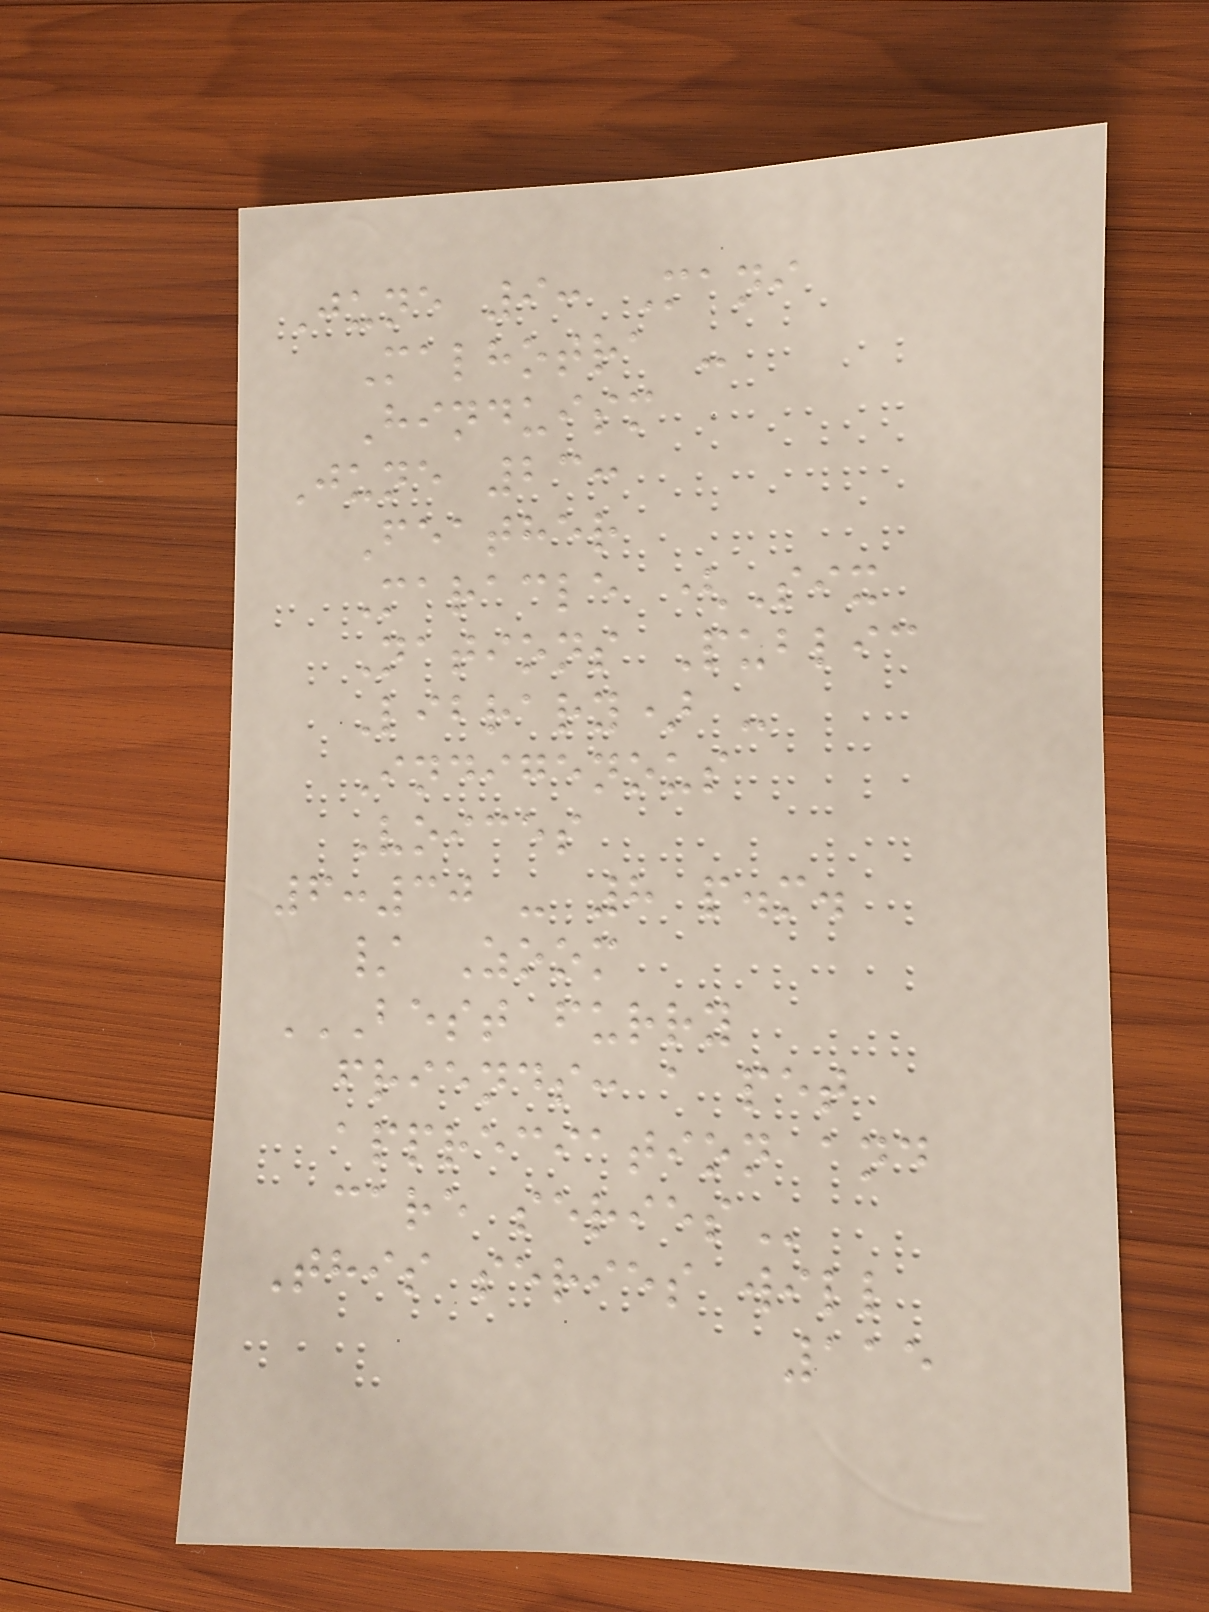June 9: Mani
Malhotra -
Hinduism
June 23:
Feather
Maracle (Six
Nations Public
Library) -
Indigenous
Voices
6:30 - 8 p.m.
/ Zoom
BEST FURRY
FRIENDS: A PET
APPRECIATION AND
CARE SERIES
This series will
115
